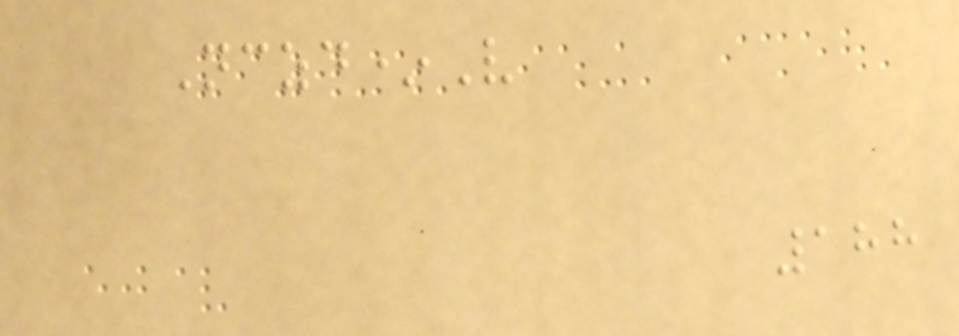Nczd*V
188
